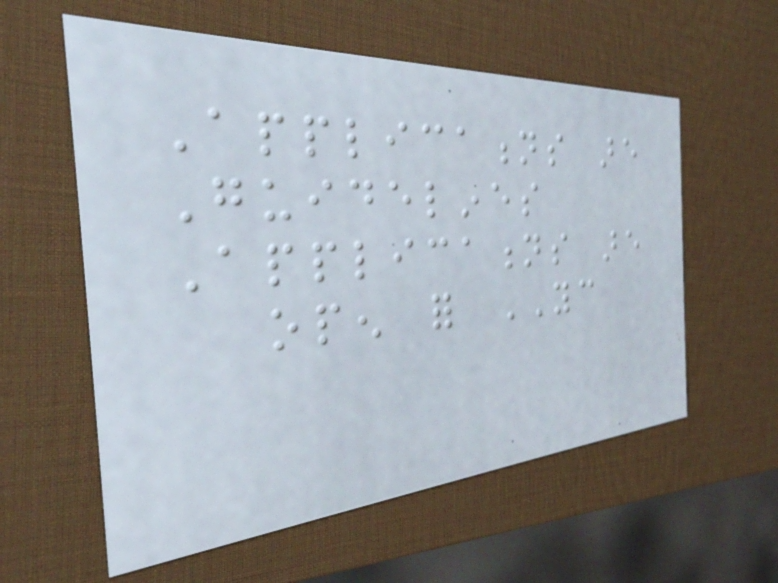Applications are
Guidelines
Applications are
open for YC
